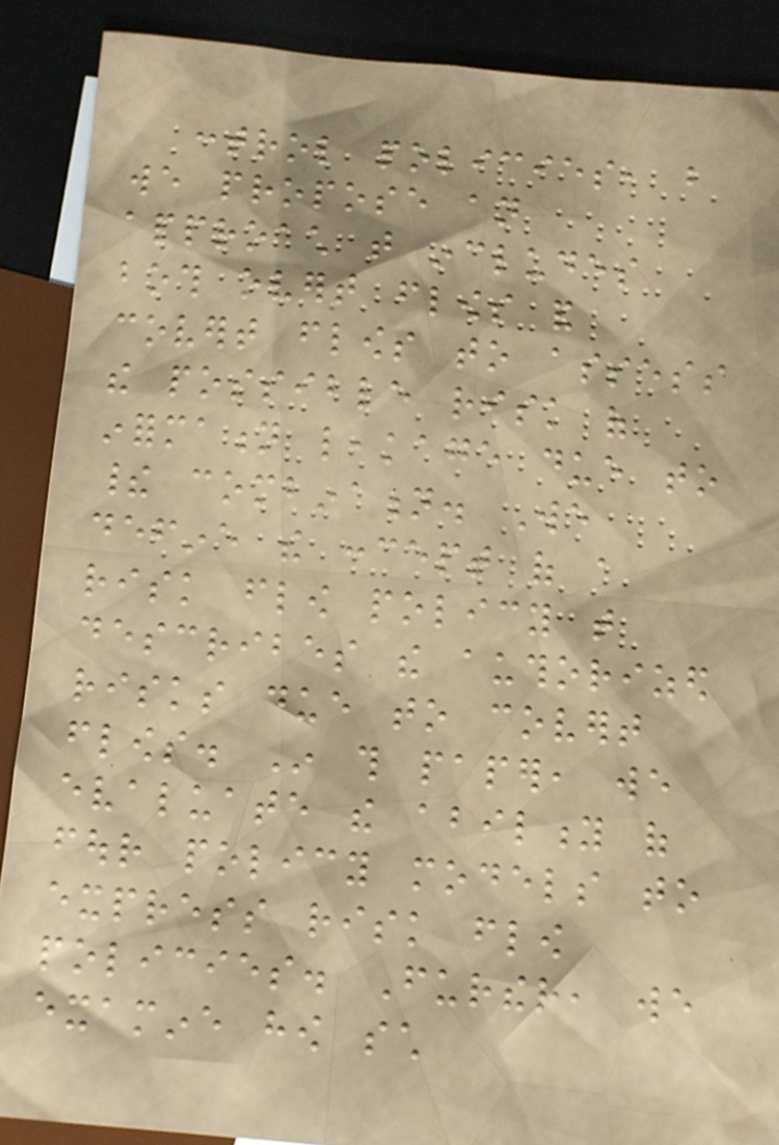control policies, but
we propose an
approach that includes
both overt flows and
covert flows to assess
the possible risk of
information leakage due to
their combination. We
define the concept of a
risk flow policy that
describes the authorized
risks due to covert
flows. In this paper, we
evaluate the ability of
four policy models to
express risk flow
policies. Further, we
examine how such
